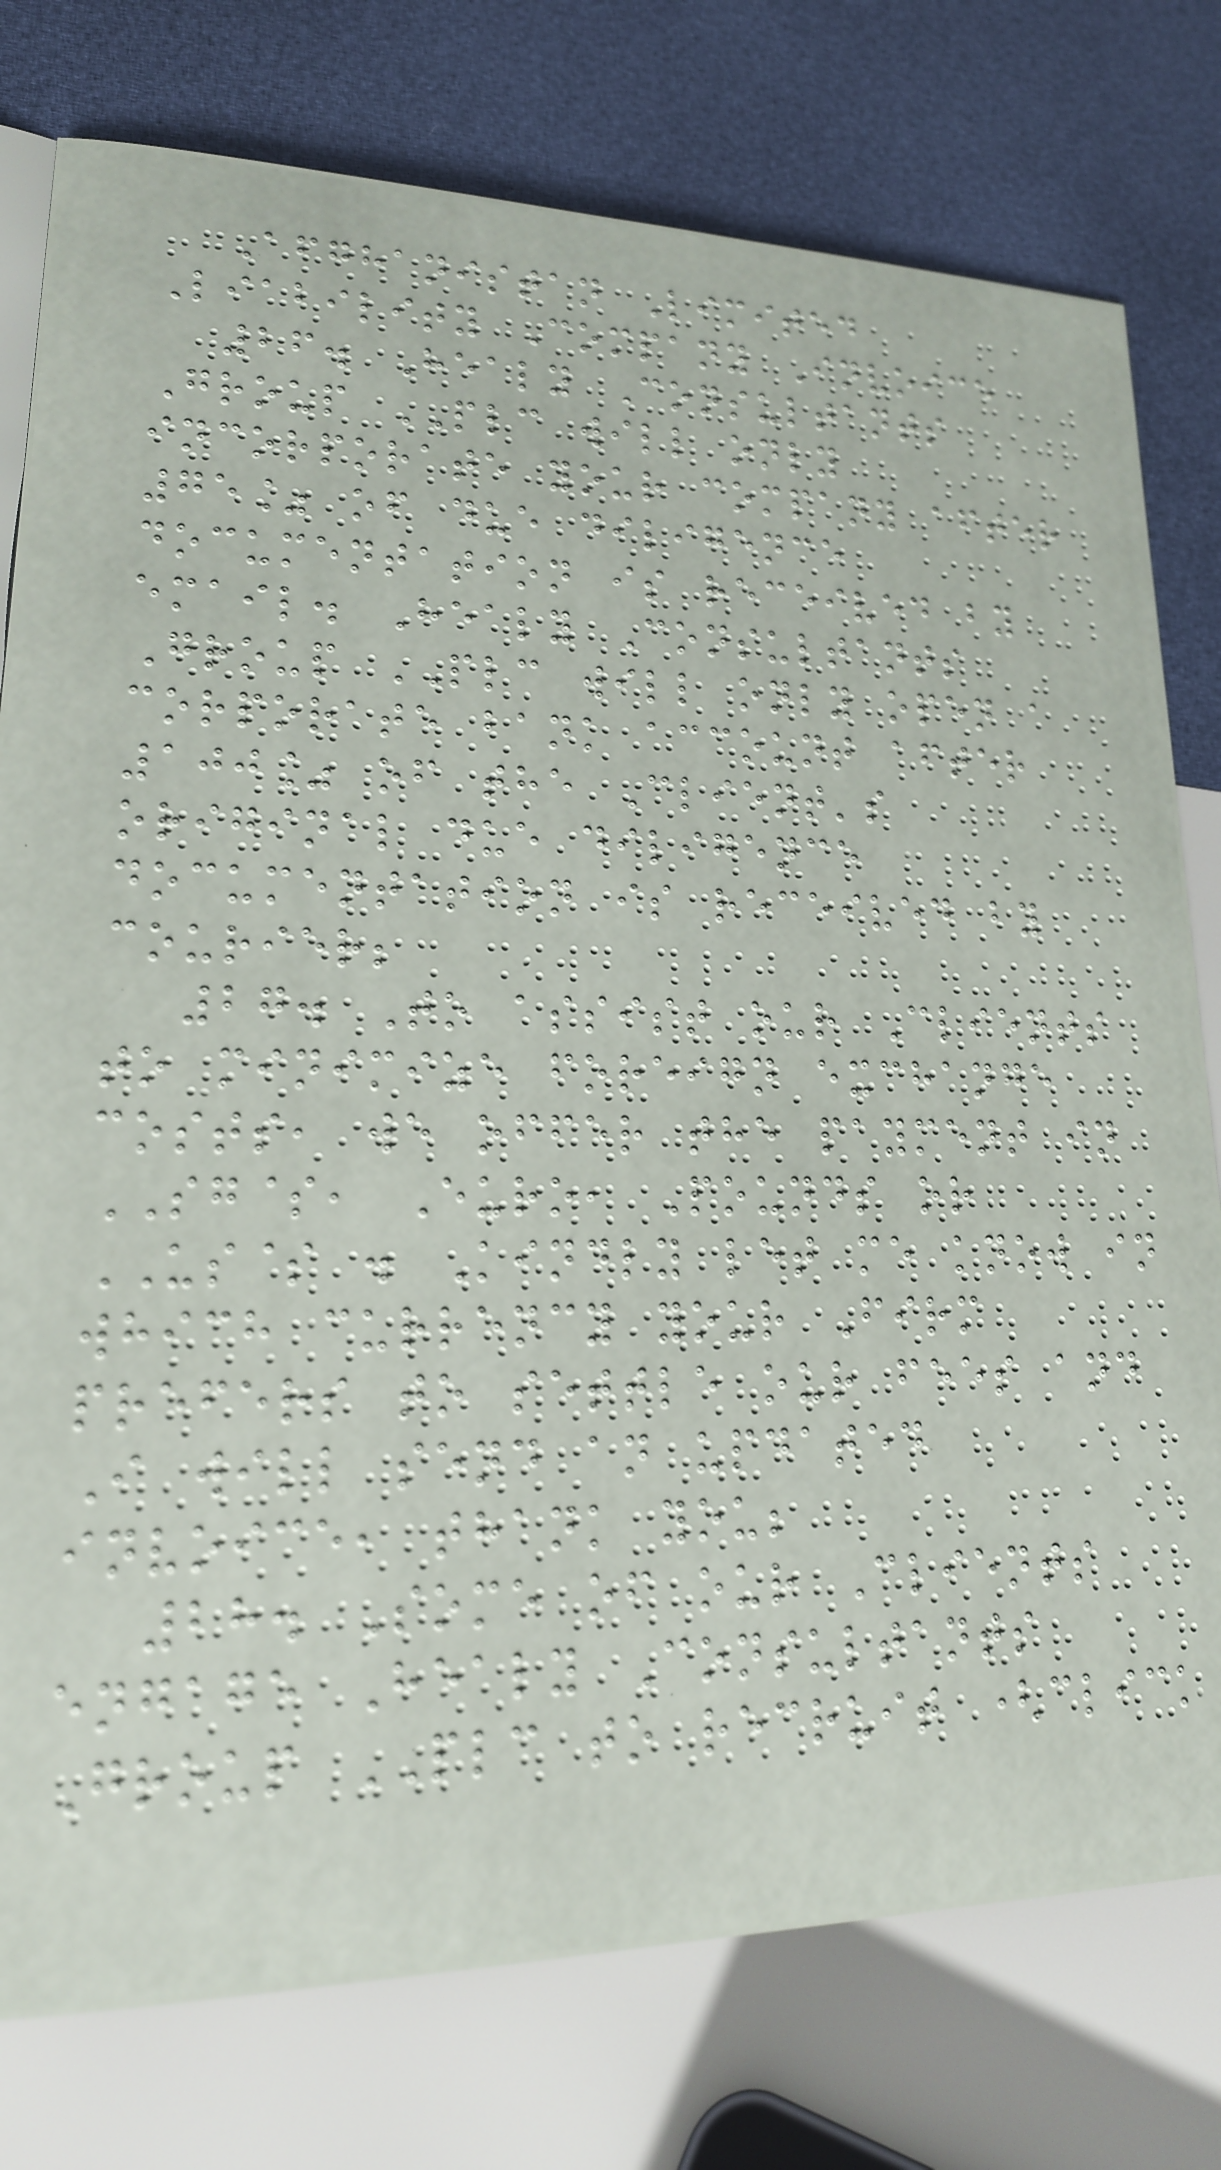Afghanistan Limited
Liability Company Invoice
26. Healy Consultants
Group PLC will only
incorporate your company after
75% of due diligence
documentation is received by
email. Healy Consultants
Group PLC will only open a
corporate bank account after
100% of the Client's
original due diligence
documentation is received by
courier;
27. To assist our Clients
to minimize foreign exchange
costs, we offer the payment in
SG$, Euro, Pounds or
US$ . Kindly let me know in
which currency your Firm
prefers to settle our fees and
I will send an updated
invoice, thank you;
28. Some of our Clients
engage Healy Consultants
Group PLC to recruit (click
